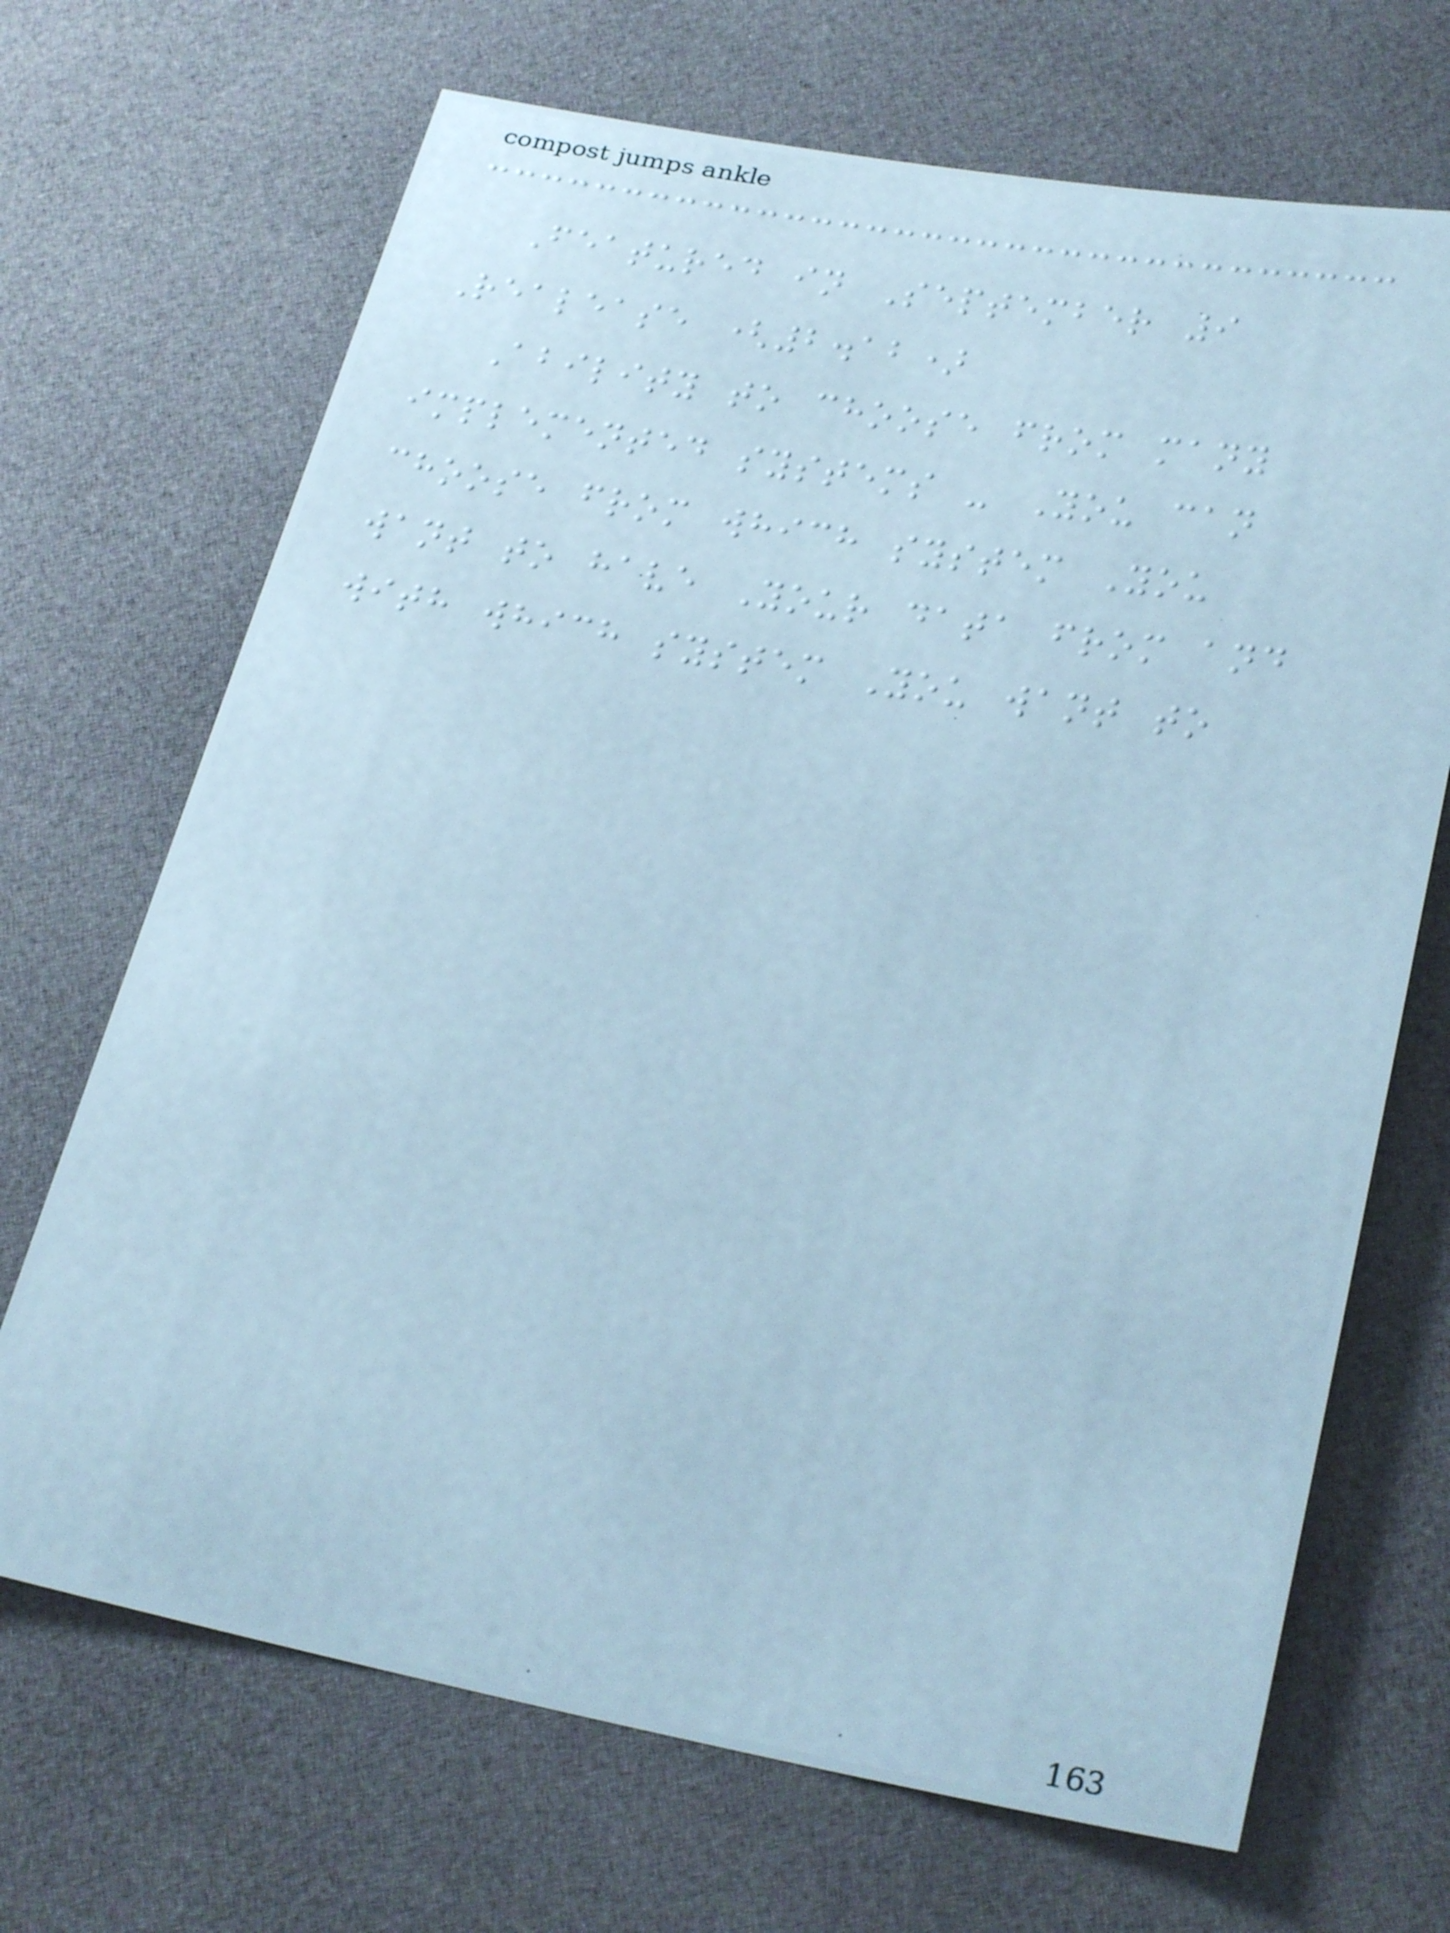Featured in September 9
Realease (2.12)
Ability to choose from many
implemented systems - You can
choose from which system You
want to have Your data from and
with which system You want to
